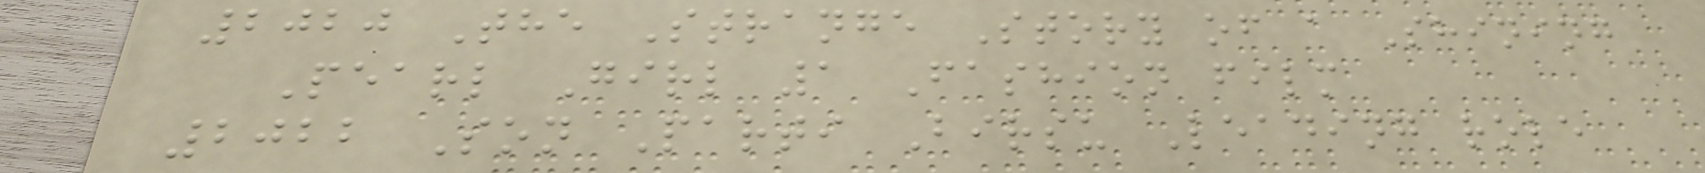2020 The Strange Story of a Shining
Pearl Girl 1 Fashion film
2022 Son Parti Birsu Leading role
